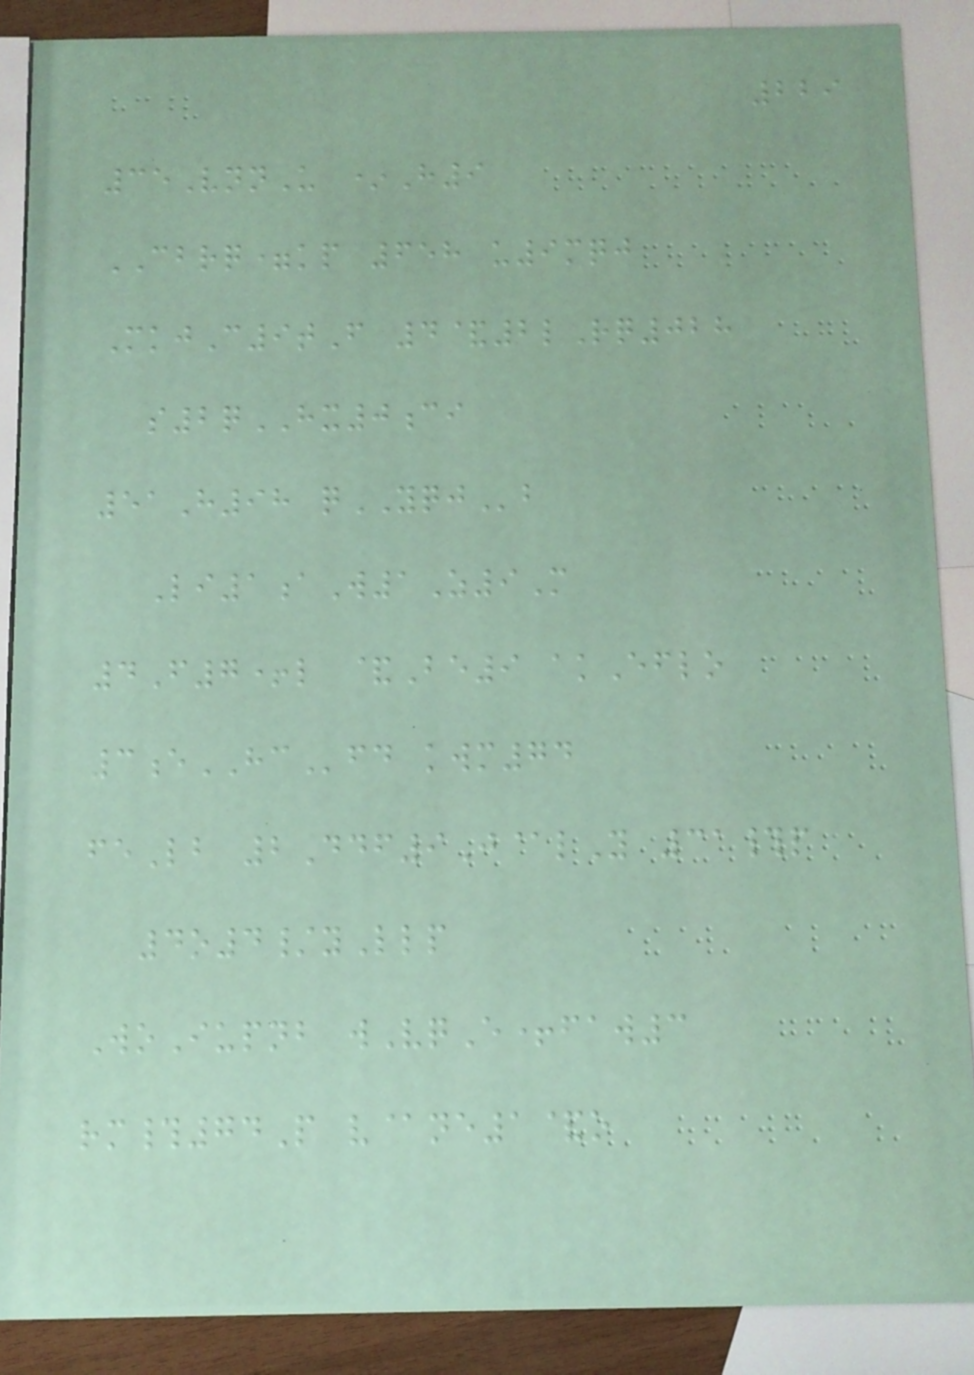229
35VnnU *H9
CBRQ=kp 658 u9mqj
MkjC9tF 4&2lRq028
s2qHX0ci
51H98 qYQJb
Li1aW1Z9M
4F7+l &Be9 akEflo
3eHCfd kwm74
feLb 2Ddf9J@lY 31#p
4o4/yLlp
WoIupnb wVqE+faw3
rm#74P v@ne1&o
